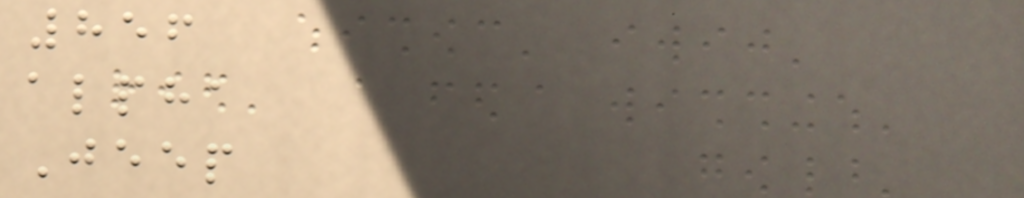856
alpha
Jeep
